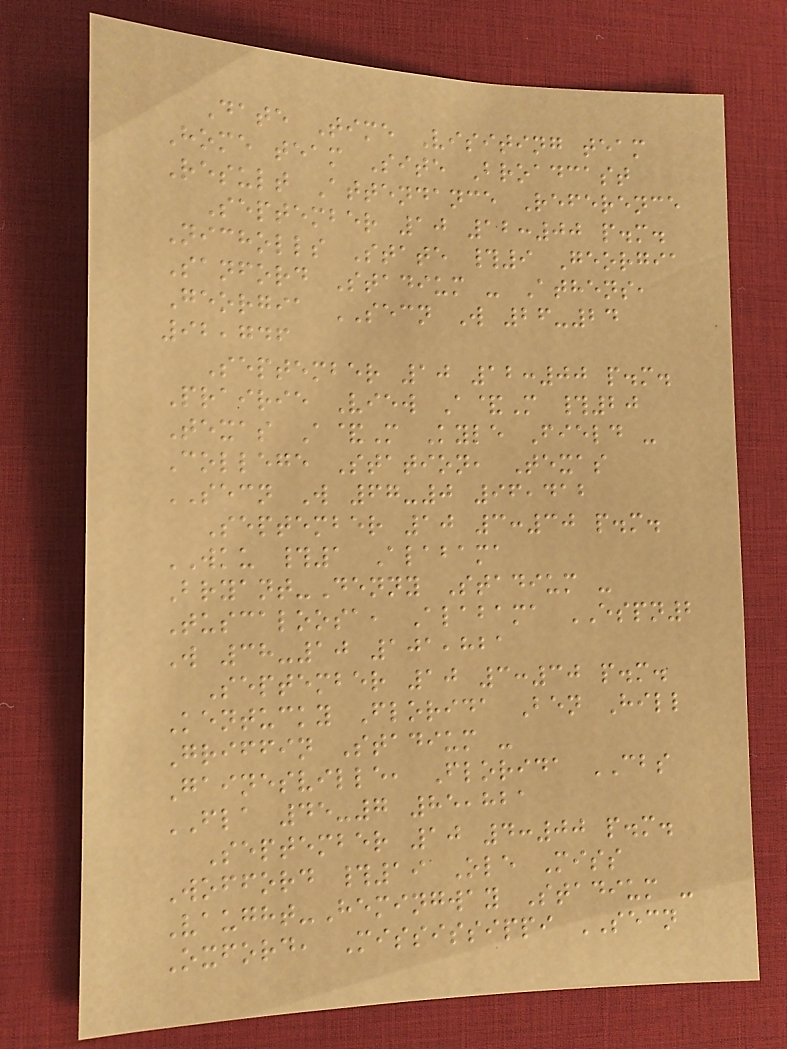Date Time Visiting team
Home team Site Broadcast
Result Attendance Reference
September 10 12:00 p.m.
Nicholls State #9 Georgia
Sanford Stadium - Athens,
Georgia SECN W 26-24
92,746
September 10 12:00 p.m.
Prairie View A&M #20
Texas A&M Kyle Field -
College Station, Texas
SECN W 67-0 96,412
September 10 3:30 p.m.
WKU #1 Alabama
Bryant-Denny Stadium -
Tuscaloosa, Alabama ESPN2
W 38-10 101,821
September 10 3:30 p.m.
Kentucky Florida Ben Hill
Griffin Stadium -
Gainesville, Florida CBS
FLA 45-7 85,821
September 10 4:00 p.m.
Wofford #19 Ole Miss
Vaught-Hemingway Stadium -
Oxford, Mississippi SECN
